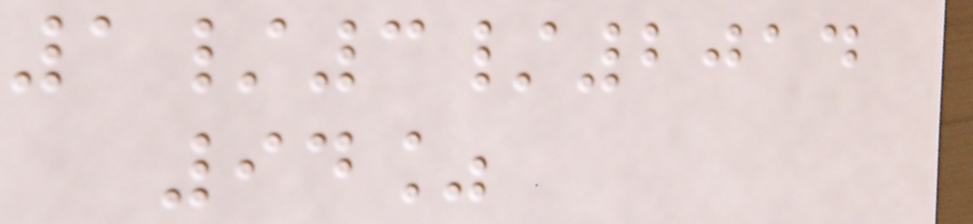1/3/2014
94%
